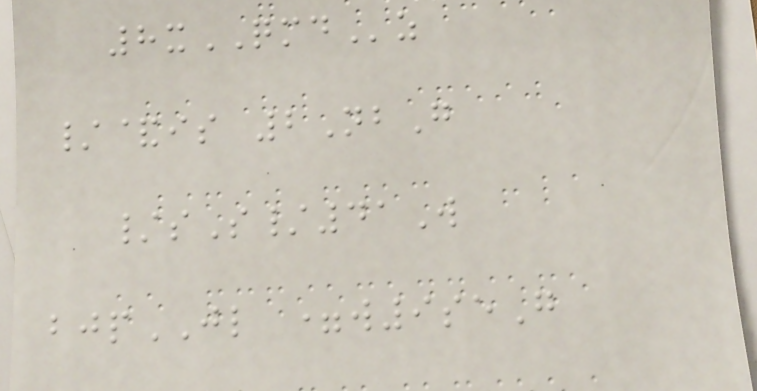8xQMDz
/&is 2NbG
/sS/41W
bjpJL =w9seG
